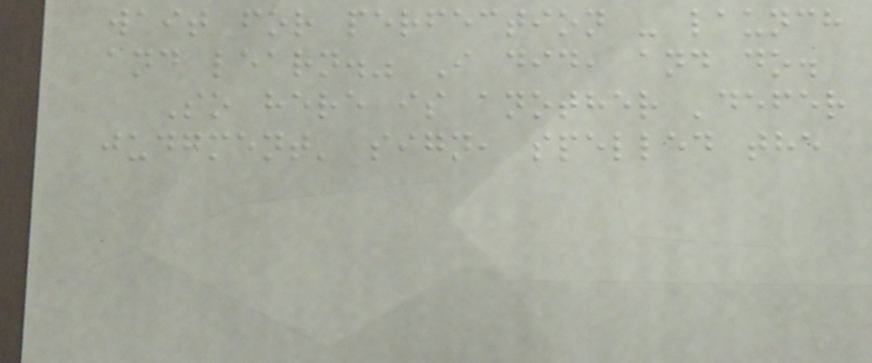wait for perfection - launch
and learn." I did, and do.
So here is another 'defer
judgment' sign, spelled the
